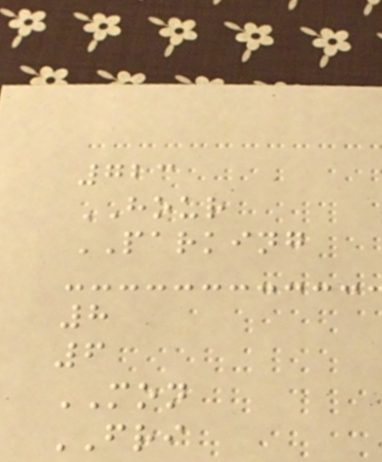723
HOUR
PARKING
8
6
MON
FRI
